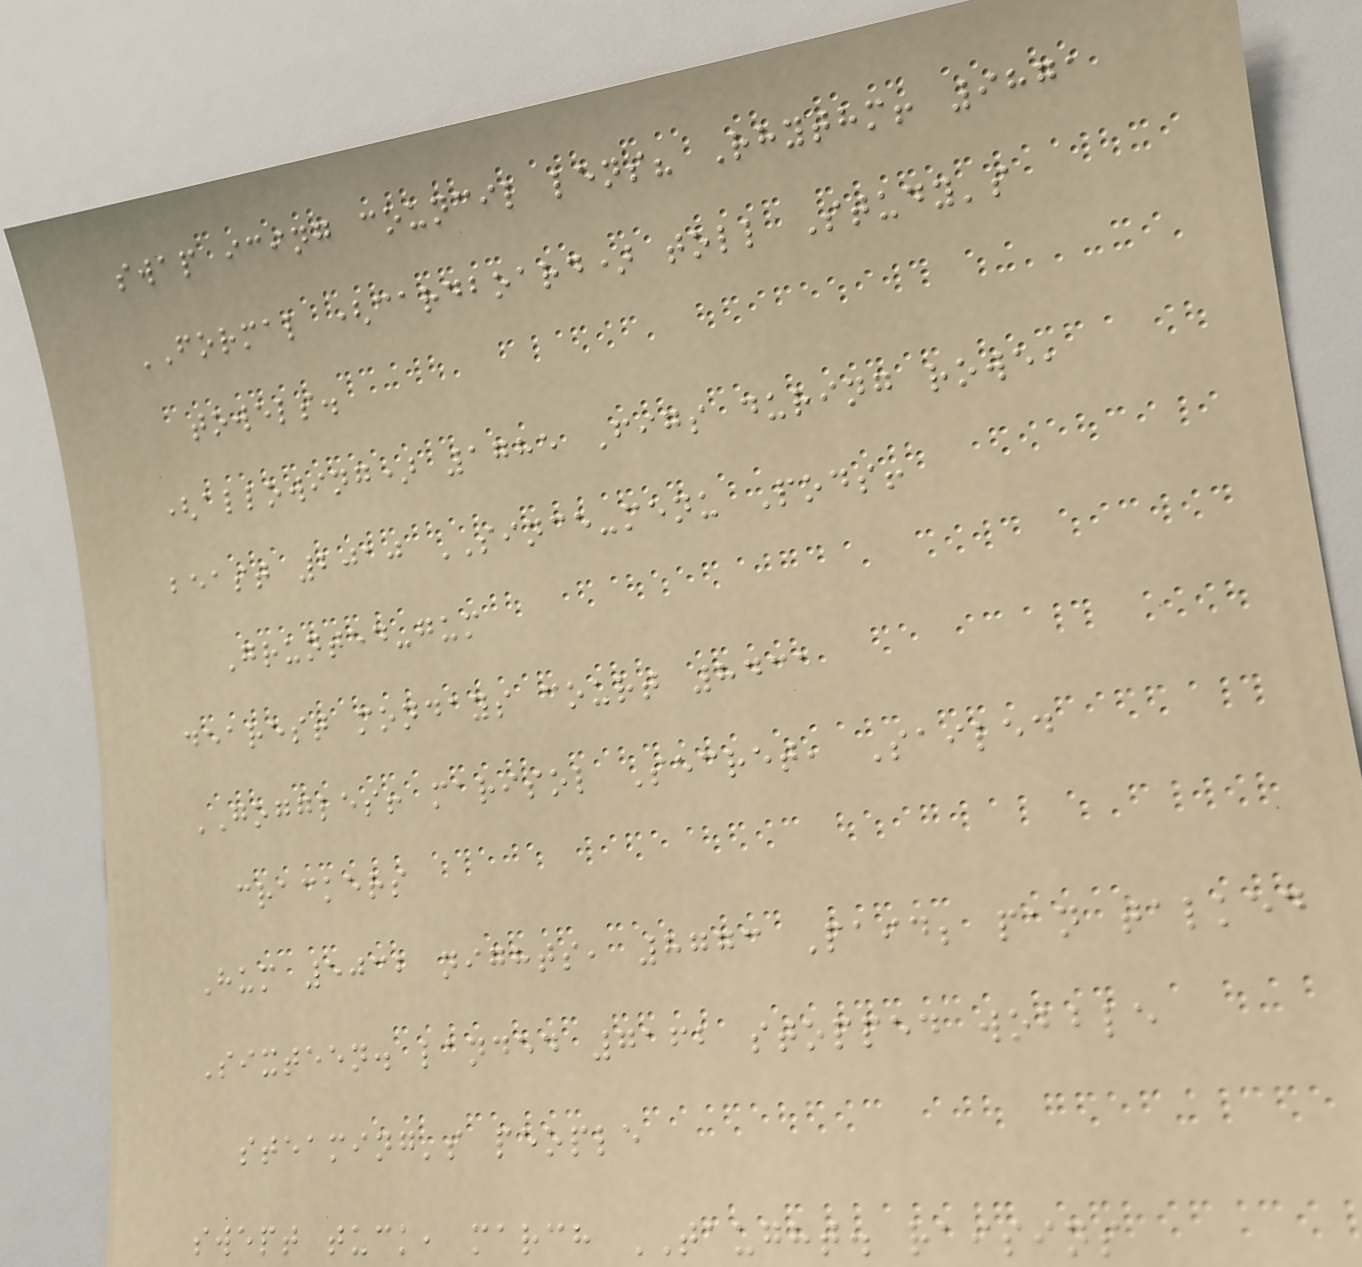swap icing council lens? Rhythm! 9871
FORMAL (cardboard) toll Study's
towels.
(allowing) 1785 Figs during rowe,
beast 2010 SINCE-menu Pods!
Grunted-gum
dearest mondays court 8431
GOGGLES! marisol Secret, Sailed
crackers
Hum 5032 nights, 8773 Paid; pan talked
Sixteen. landed 7162 stopped wobble
steaming's people
swept tuck, march TAUGHT. raisins
